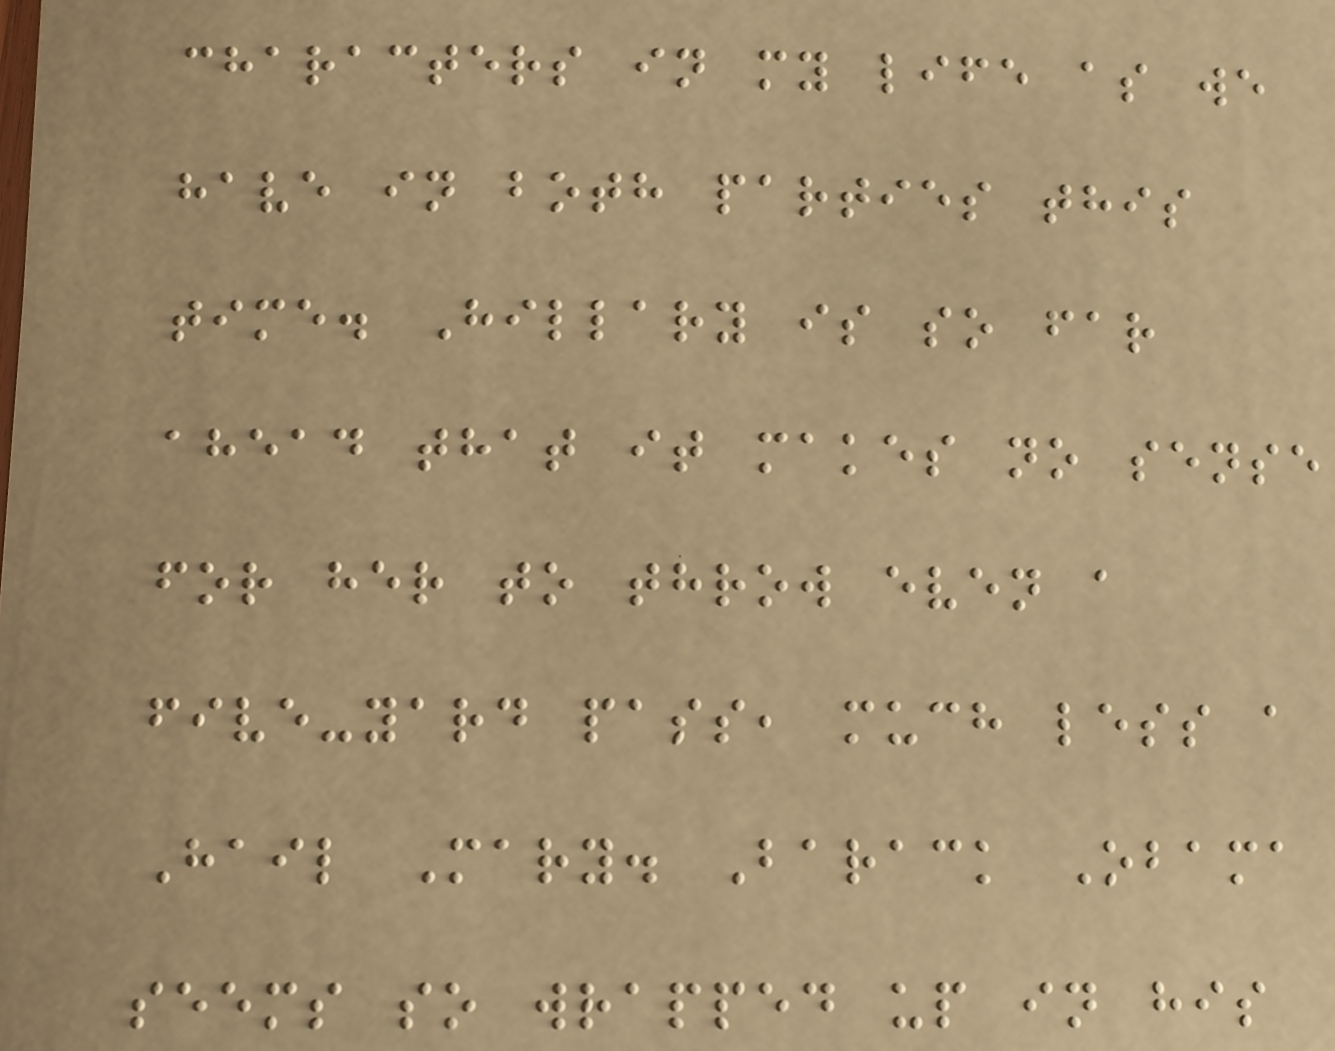characters in my life as we
have in both parties this
time. Hillary is so far
ahead that it makes no sense
for her to throw even a
five-yard pass, much less a
Hail Mary. Barack Obama
seems so wrapped up in his
